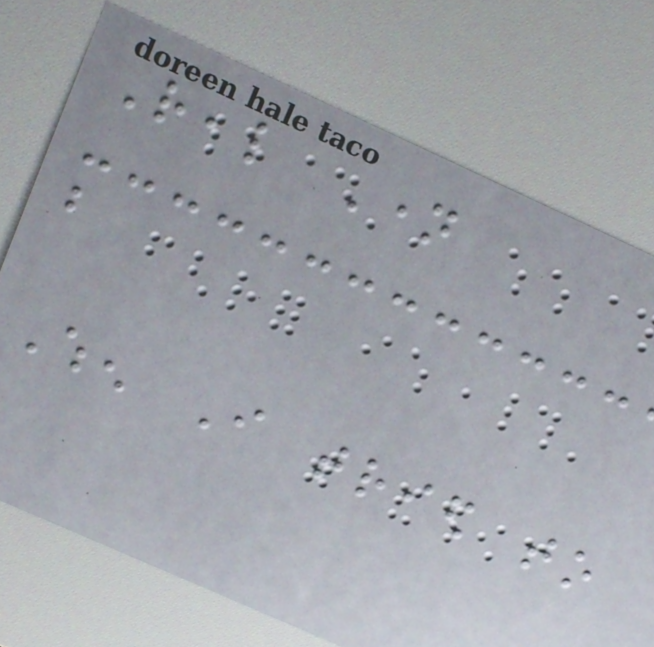Real Name
but
When I tried to
